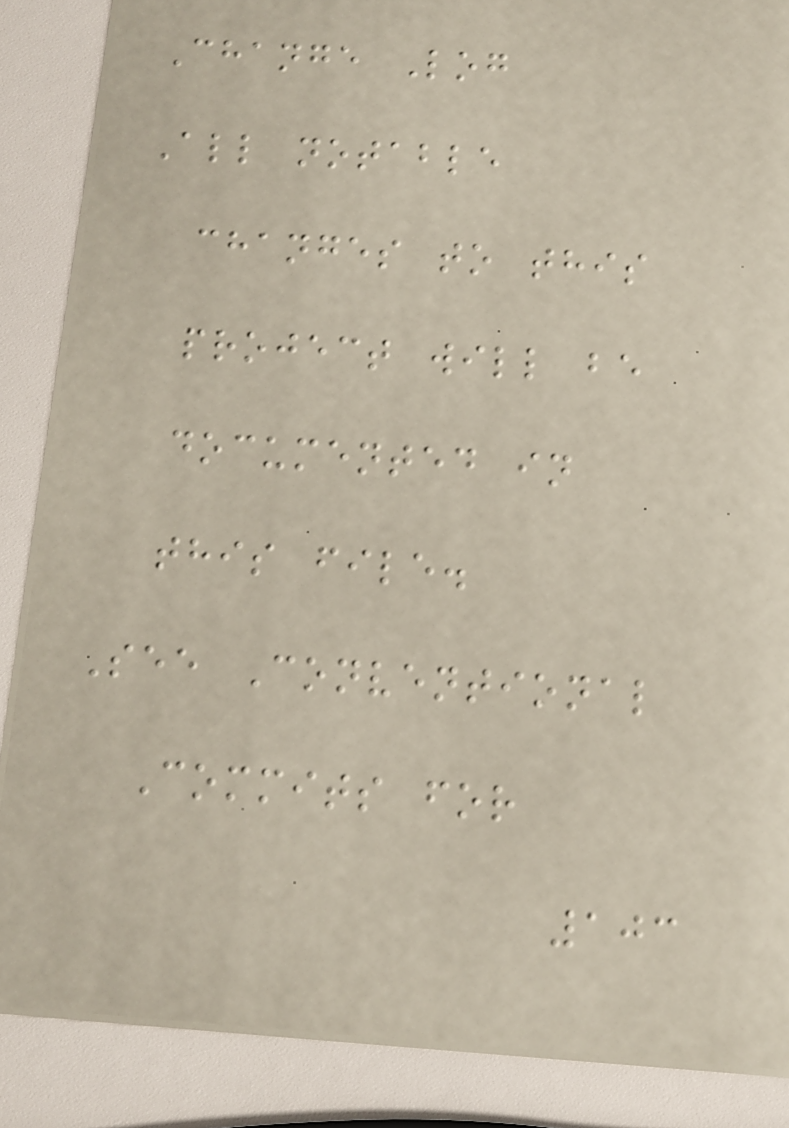Change Log
All notable
changes to this
project will be
documented in
this file.
See Conventional
Commits for
103
